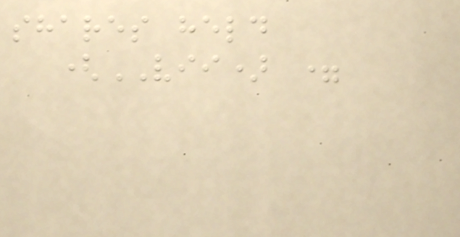shares held
(VII) =
